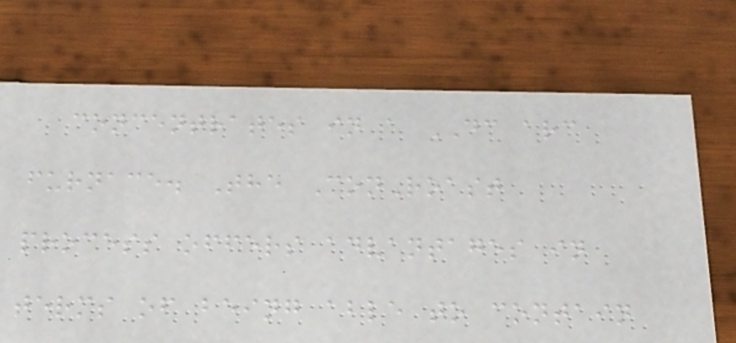concentrates in a DC arc
furnace. The ConRoast
process offers advantages in
terms of being able to contain
